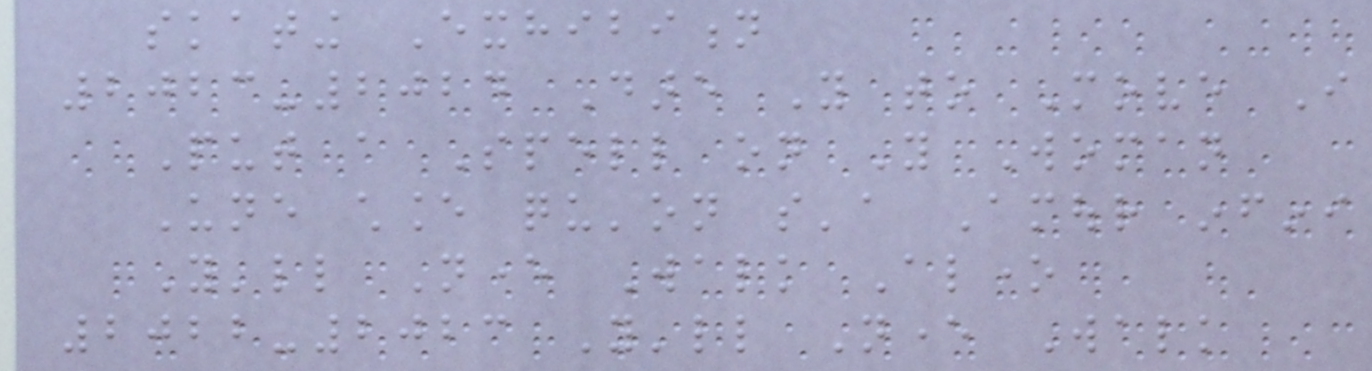skating Exhibition
2023-2024 Dare You to Move I
Put a Spell on You Woman
Une chance qu'on s'a Amour infini
You'll Never Walk Alone
2022-2023 You'll Never Walk
